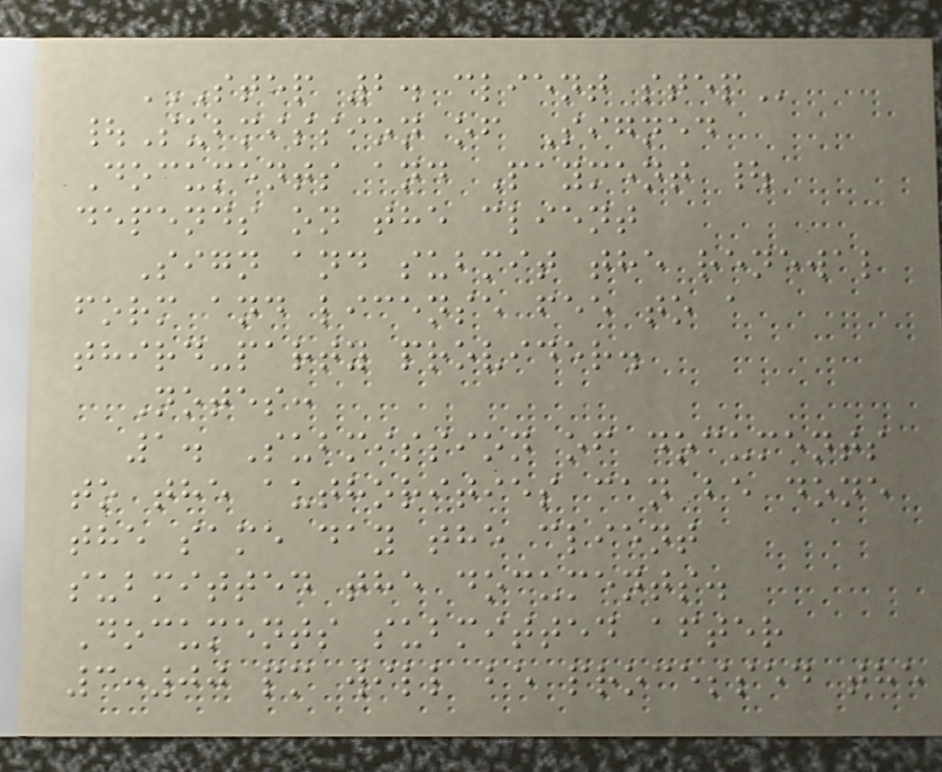STEP 2. CLIENT STEP
|Submission of Signed
Documents and Payment |
depends on the client
Sign and submit the renewal
form and license fee to a
third-party provider.
Notes:
1. Submission of documents
to the authorities can be done
the same day the client
submitted the documents.
Documents submitted after
3:00 pm will be processed the
